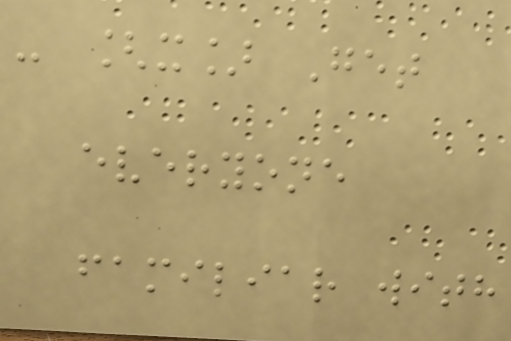- [x] Get
everyone
familiar with
